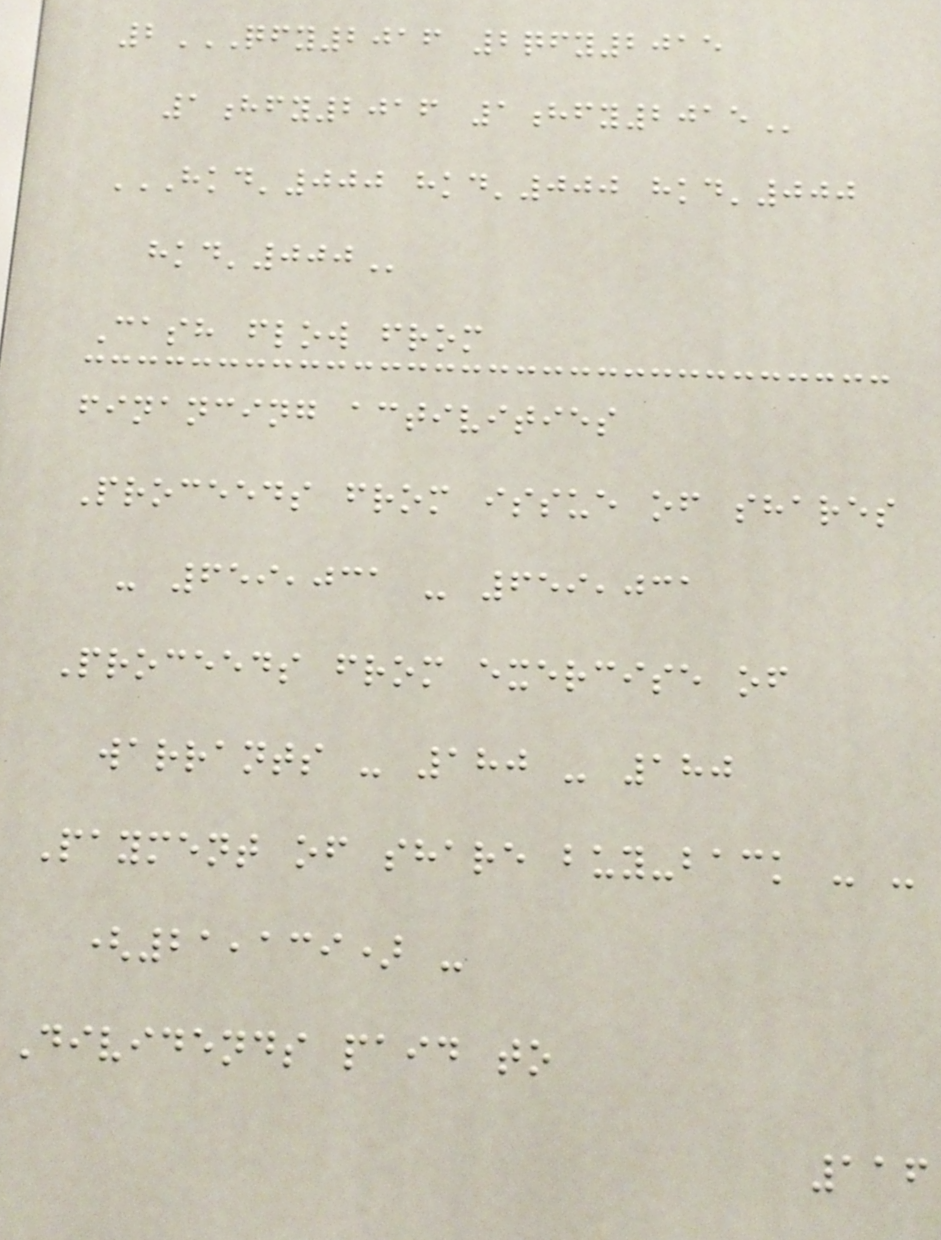2QFY2016 2QFY2015
1HFY2016 1HFY2015
HKD'000 HKD'000 HKD'000
HKD'000
Cash flow from
financing activities
Proceeds from issue of shares
- 659,031 - 659,031
Proceeds from exercise of
warrants - 180 - 180
Payment of share buy-back - -
(21,139) -
Dividends paid to
116
